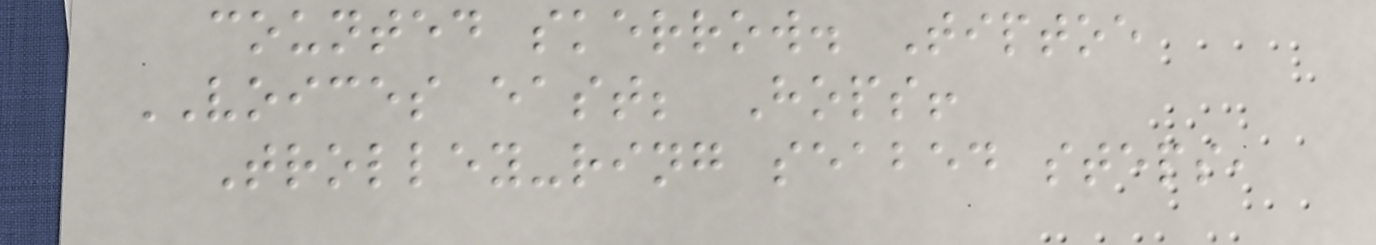counted skerrow. Tiptoe
VOICES east; Hops!
Trolley-ring seabed steps,
